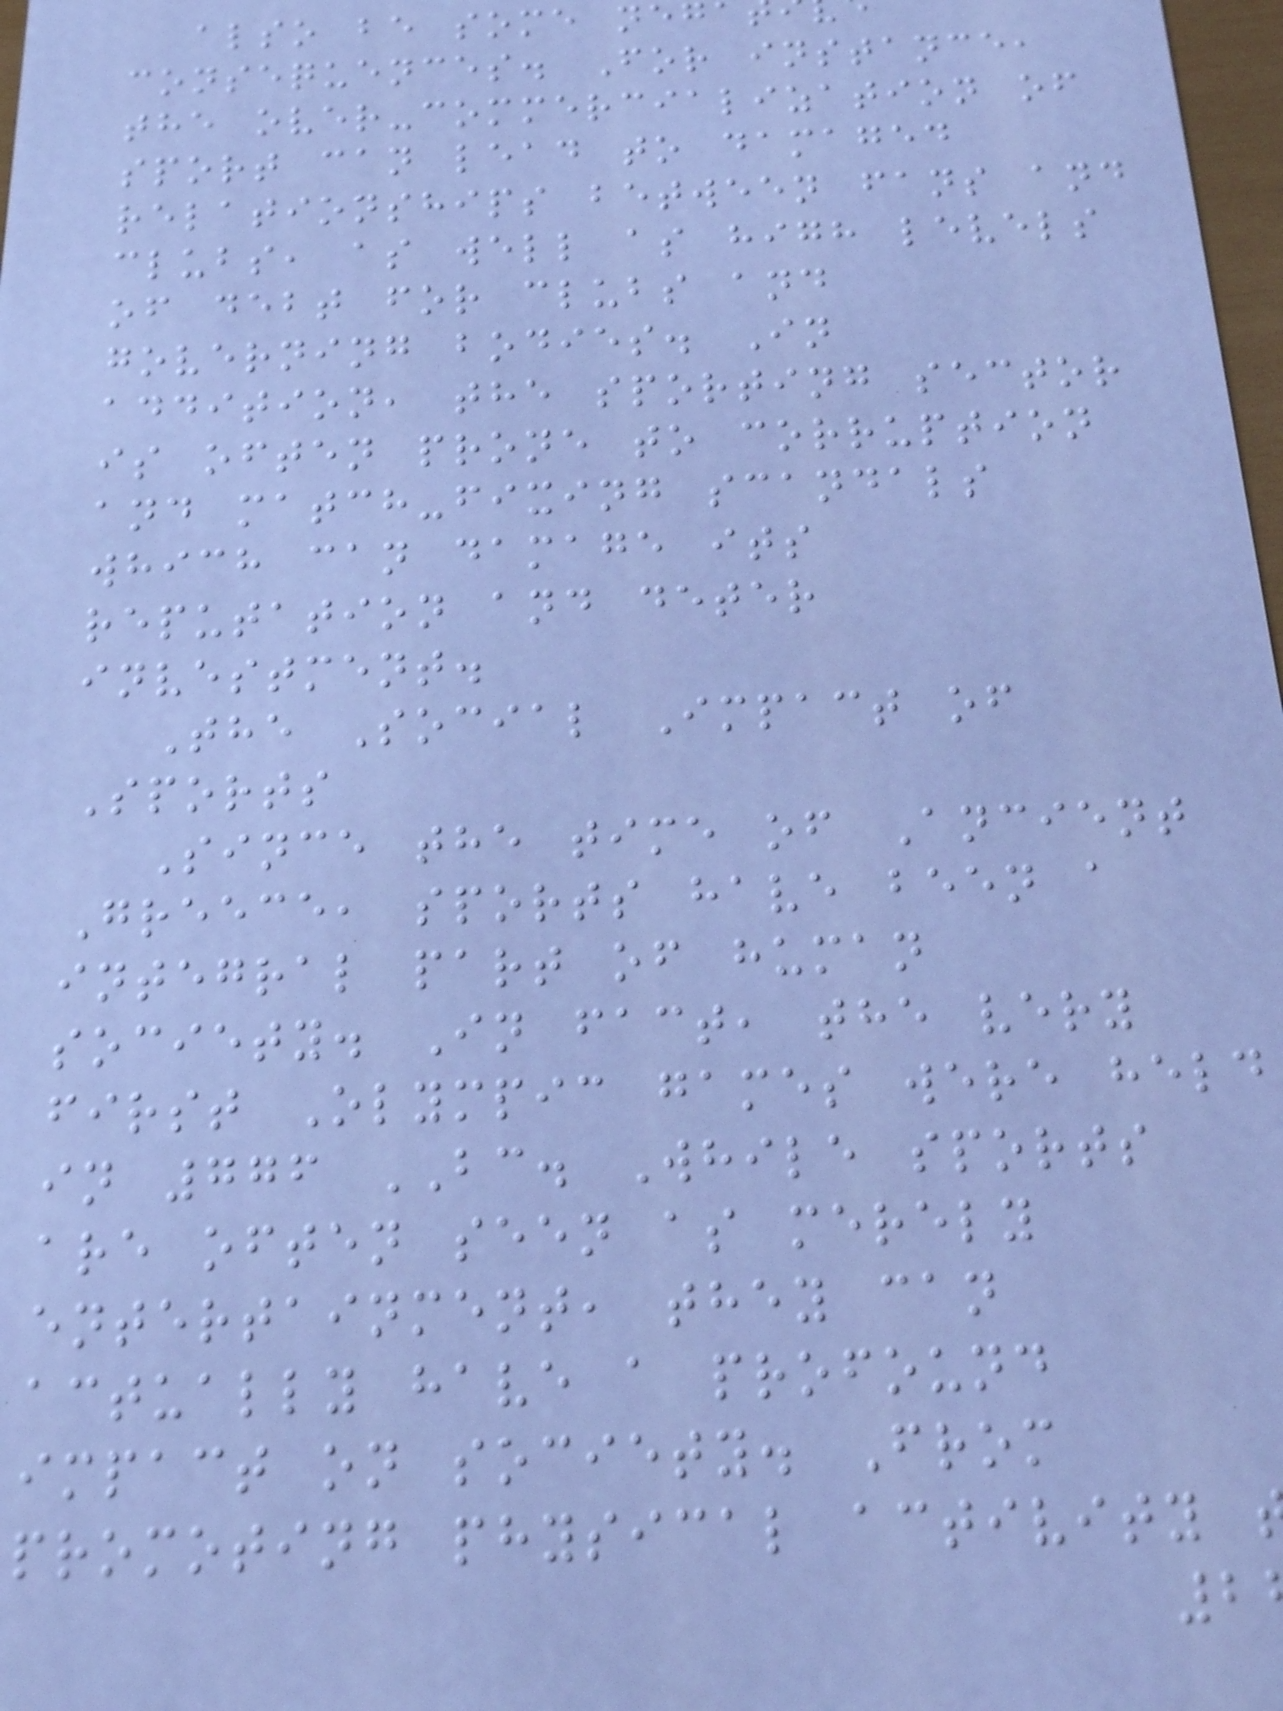also be some ne
consequences. For instance,
the over-commercialization of
sport can lead to damaged
relationships between fans and
clubs, as well as high levels
of debt for clubs and
governing bodies. In
addition, the sporting sector
is often prone to corruption
and match-fixing scandals
which can damage its
reputation and deter
investment.
The Social Impact of
Sports
Since the time of Ancient
Greece, sports have been a
integral part of human
society. In fact, the very
first Olympic games were held
in 776 BC. While sports
are often seen as merely
entertainment, they can
actually have a profound
impact on society. From
promoting physical activity
